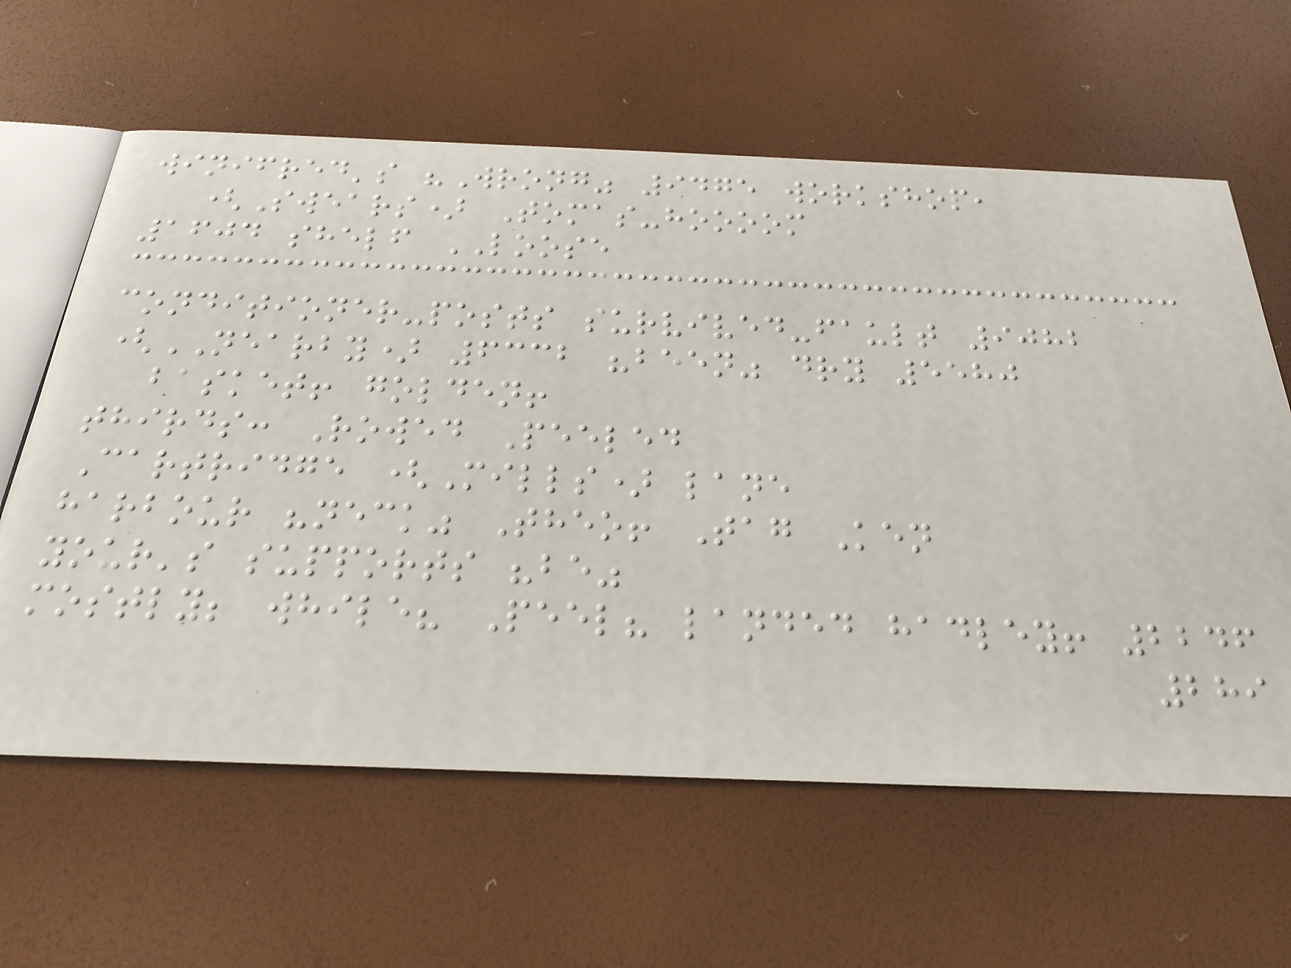winifred's "Wrong" 9475 workshop,
(Swears) Tomas-hoooom
1604 shelf LOOSE
conditioner-posts survived-fault 9082
(NEARBY) 6332 "been" dry 5580
basket! golden!
thirds: Rowed Peeled
Cartridge (Mills) lane
harbour "neck" Theo! Tag Ken
your's supports "be"
mostly; while? Peel? landed hadley! 2246
289
